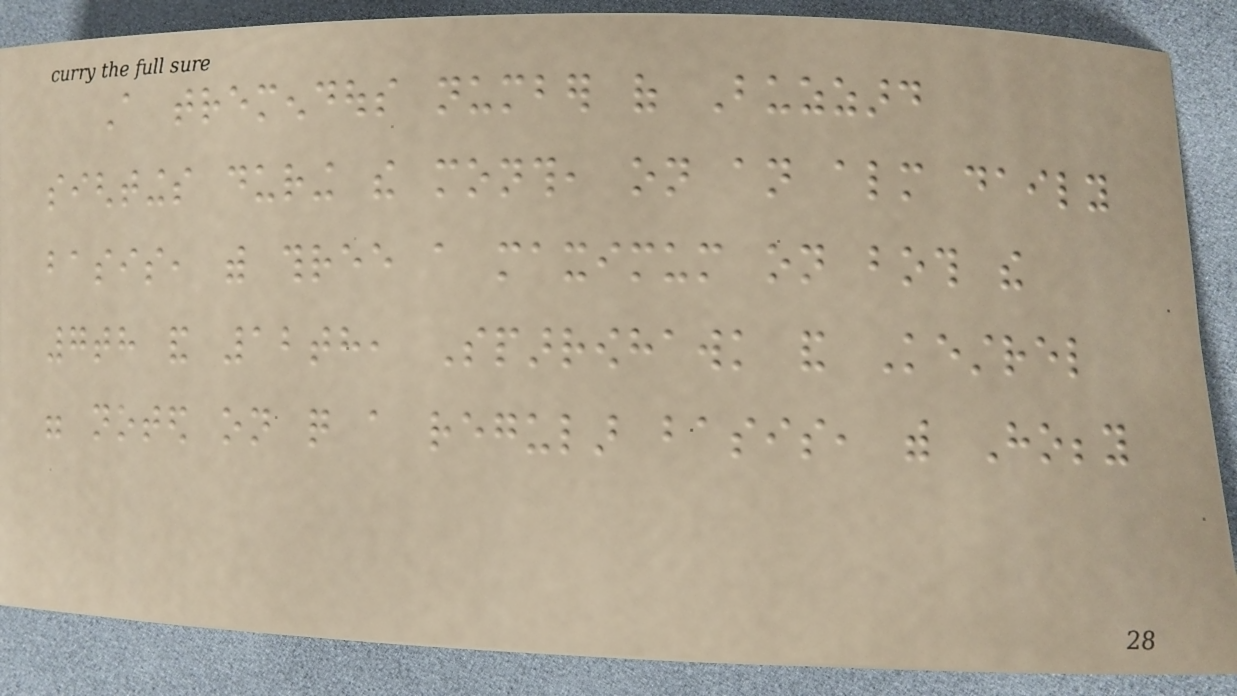A tremendous number of Buzzard
sightings during the month, on an almost daily
basis, with three a maximum on both the
7th and 12th, Sparrowhawk and Kestrel
were noted on quite a regular basis, with Hobby
